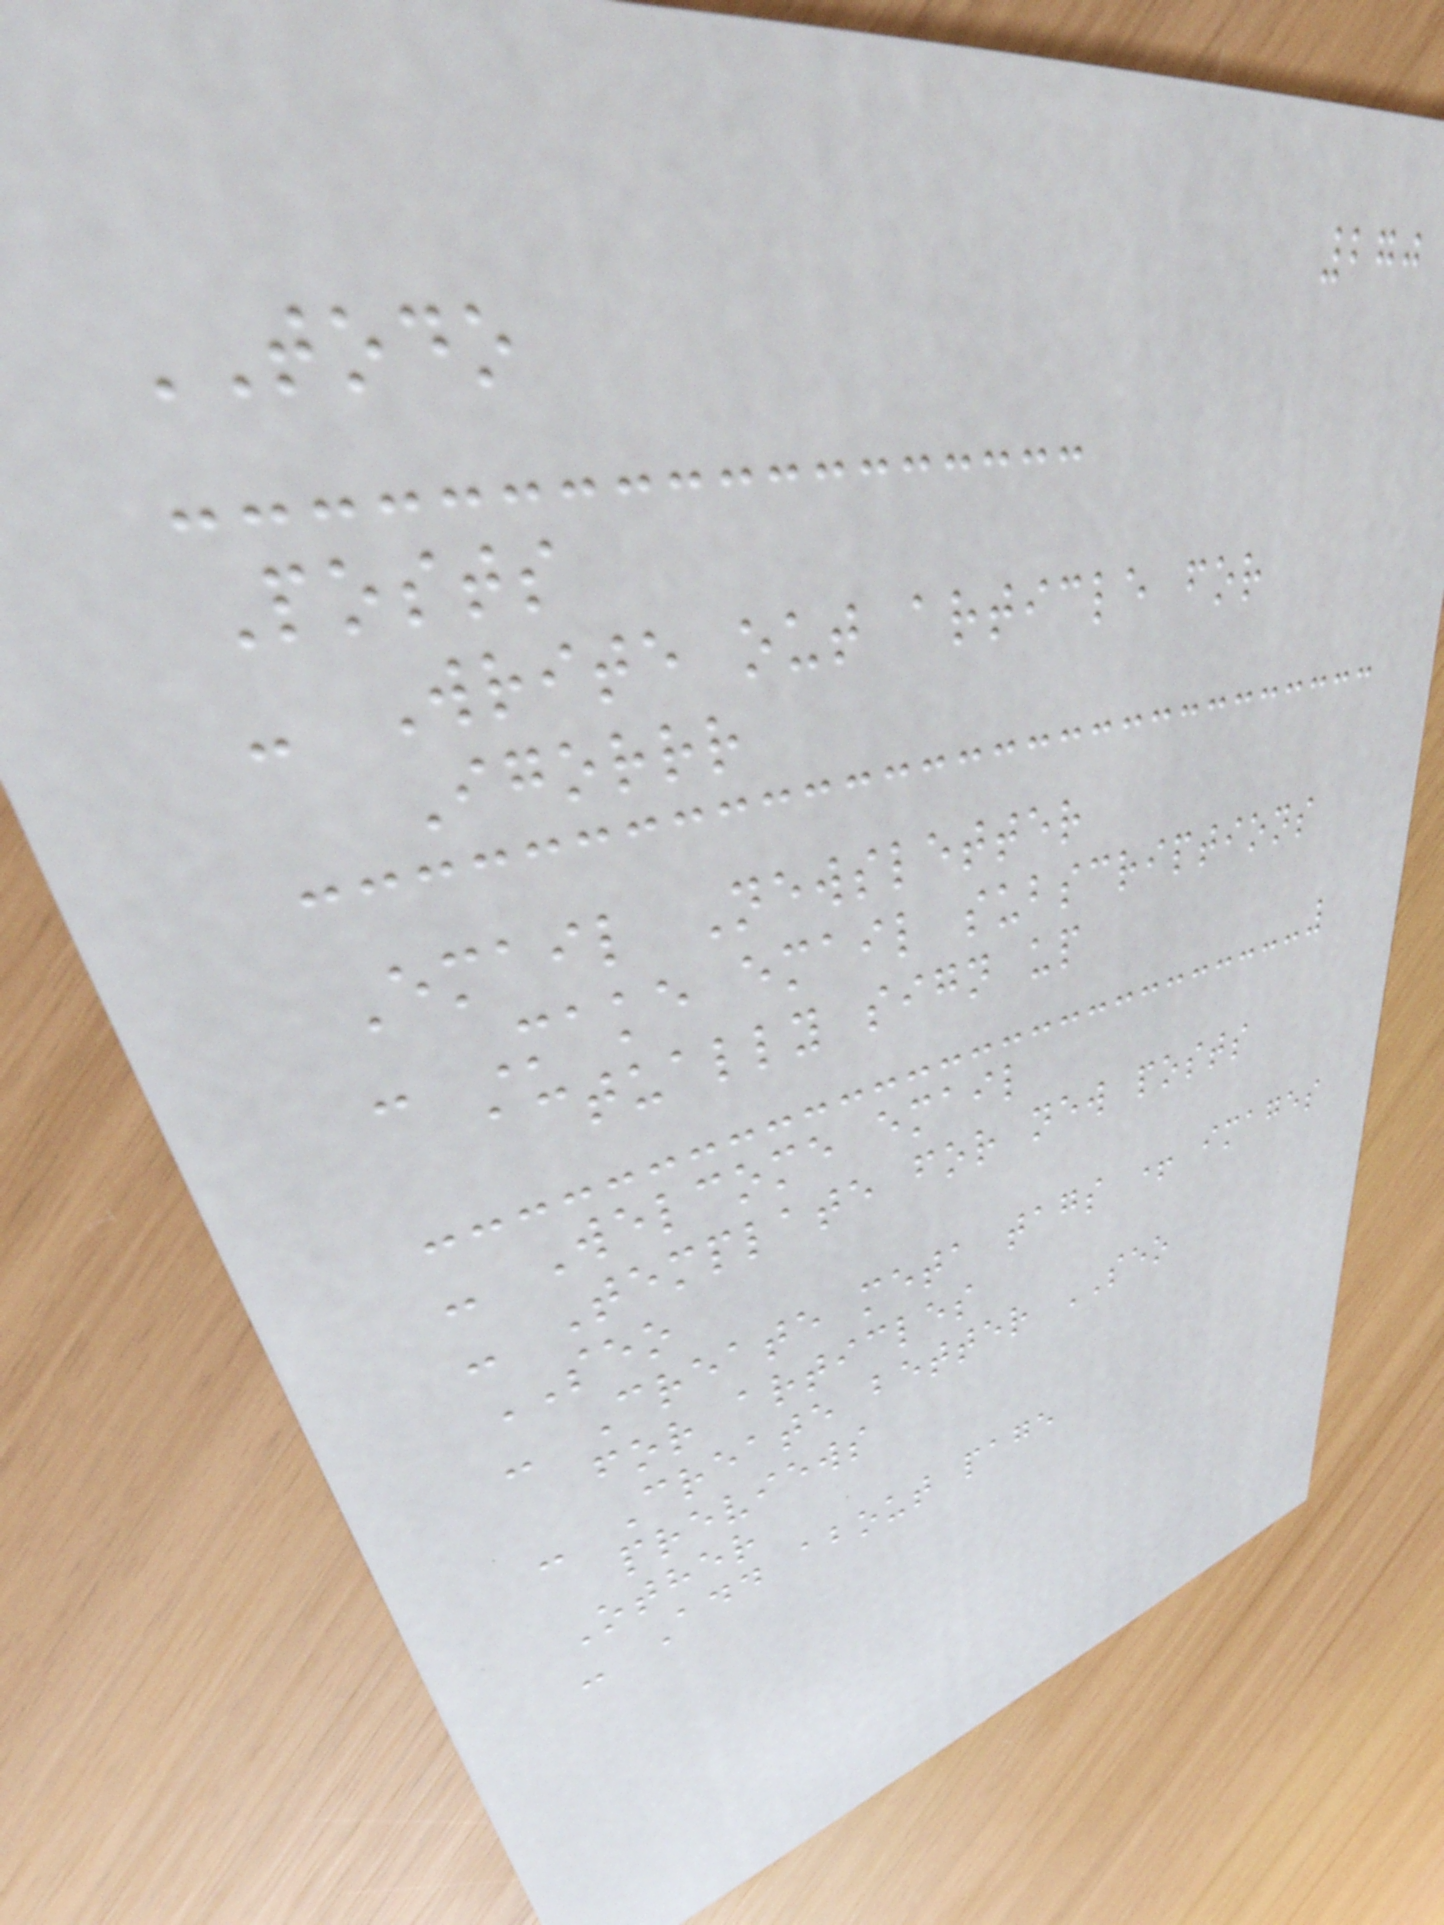270
TODO
Posts
- Write out article for
Igorrr
Email Newsletter
- Make email subscriptions
actually sign up
- Welcome email
- Template for new posts
SEO
- Create meta tags + images
for articles
- Create better SEO
previews
Other
- Add about page
